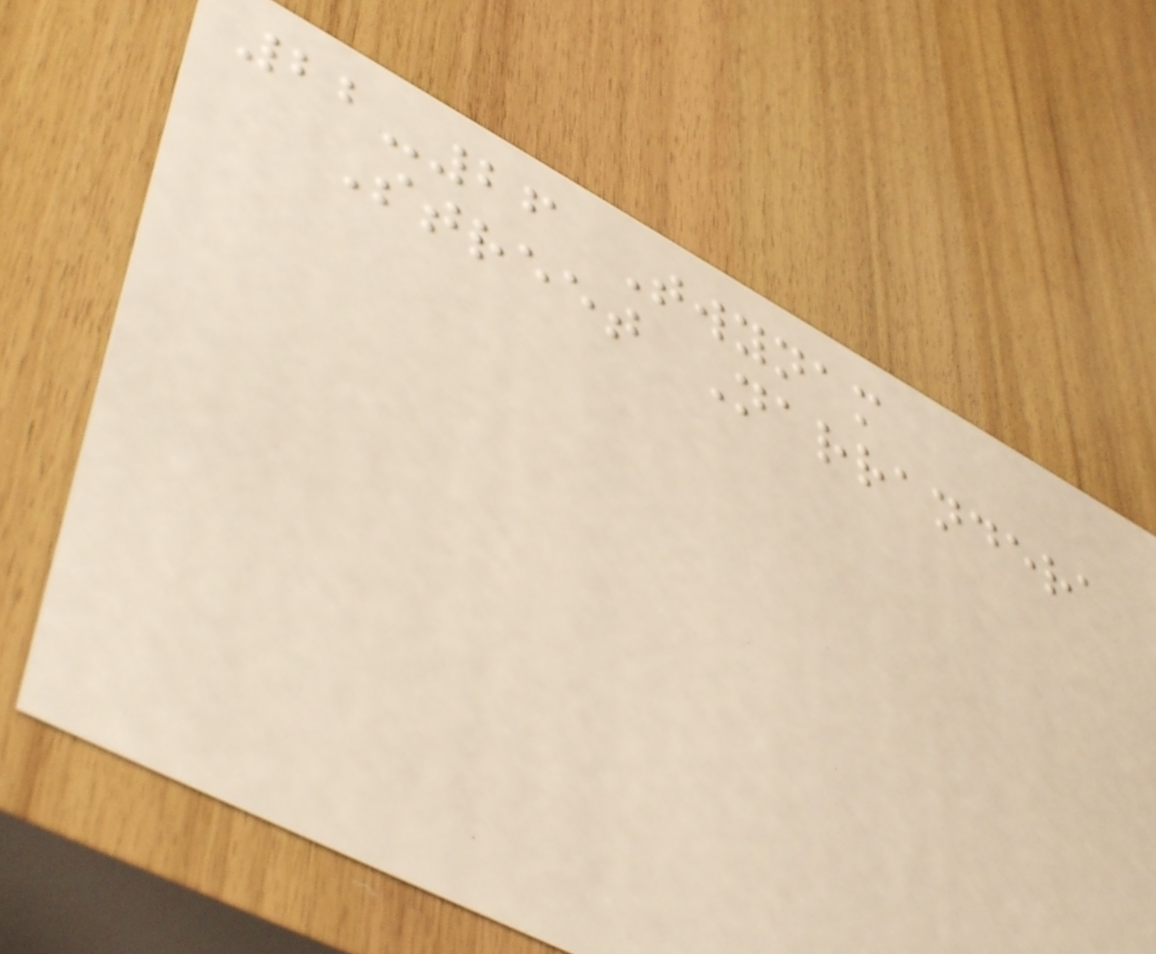22-26 Twynam
Street Narrandera
